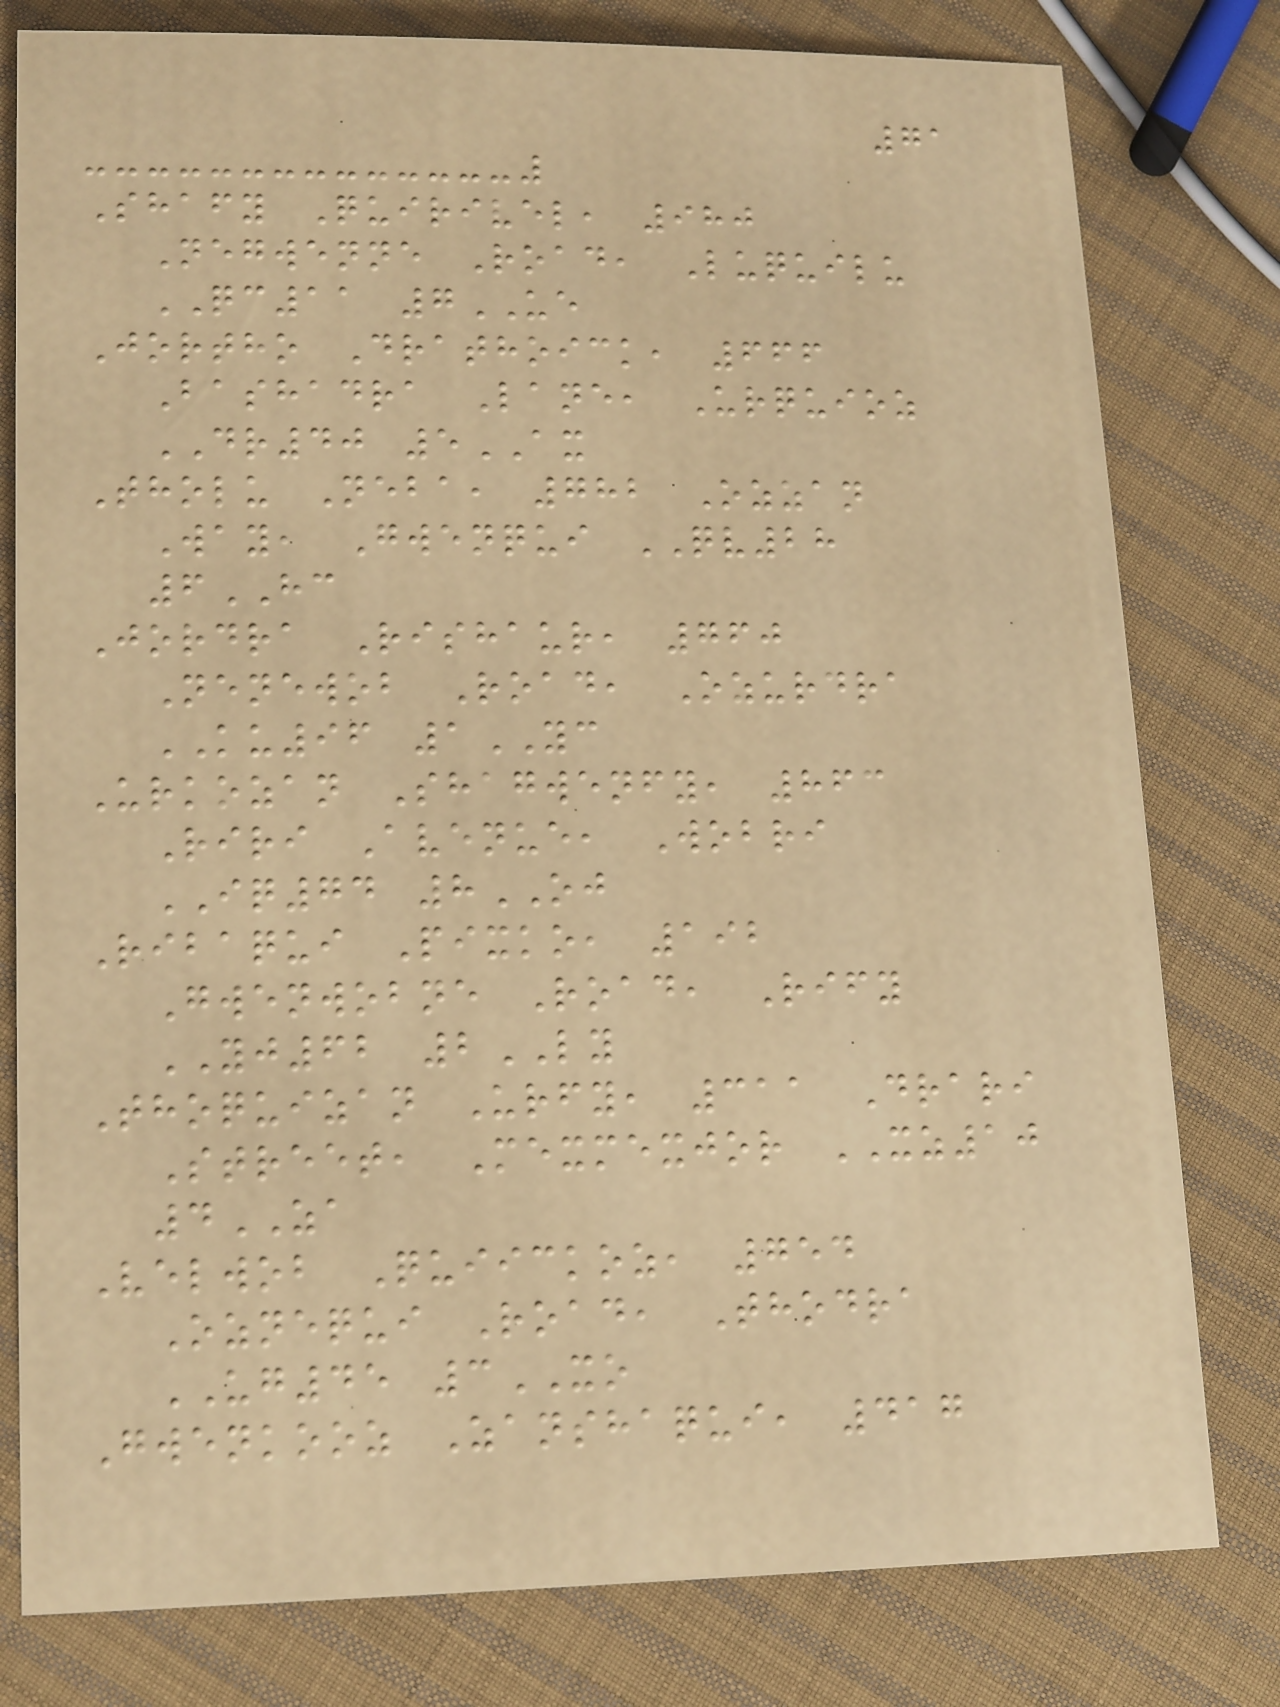71
Shafy Quirivel, 980
Negwenne Road, Luquilu
QC11 7UE
Jortho Drathoick, 666
Bashadra Lane, Urquioz
DR40 5AX
Tholu Neba, 782 Ozzan
Way, Gwenqui QV28
6HC
Jordra Rishaur, 760
Nenewob Road, Ozurdra
KU96 1YC
Urkozan Shagwenfy, 863
Riri Avenue, Wobri
IQ74 8OJ
Ribaqui Pixko, 192
Gwenwobne Road, Rify
YJ62 2LY
Thoquizan Urfy, 311 Drari
Street, Mexmexjor XZ10
4ZA
Velwob Quiickoz, 754
Oznequi Road, Thodra
UG45 3XO
Gwenkooz Zanshaqui, 417
